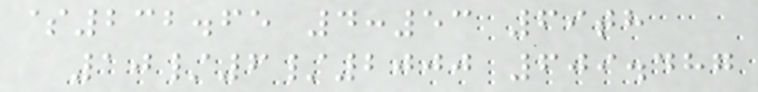$232.65 4:53 69th
10/6/2000 609.487
